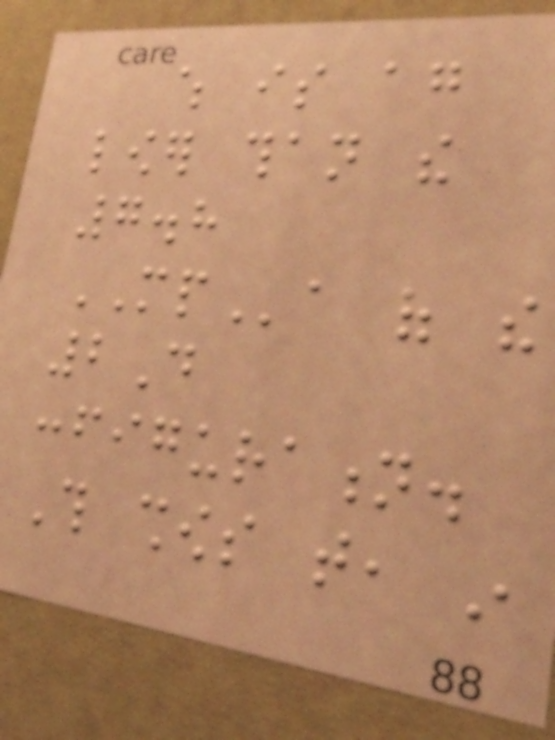which is again
lower than the
7.8
MPa of the
2D
configuration.
This shows that, in
